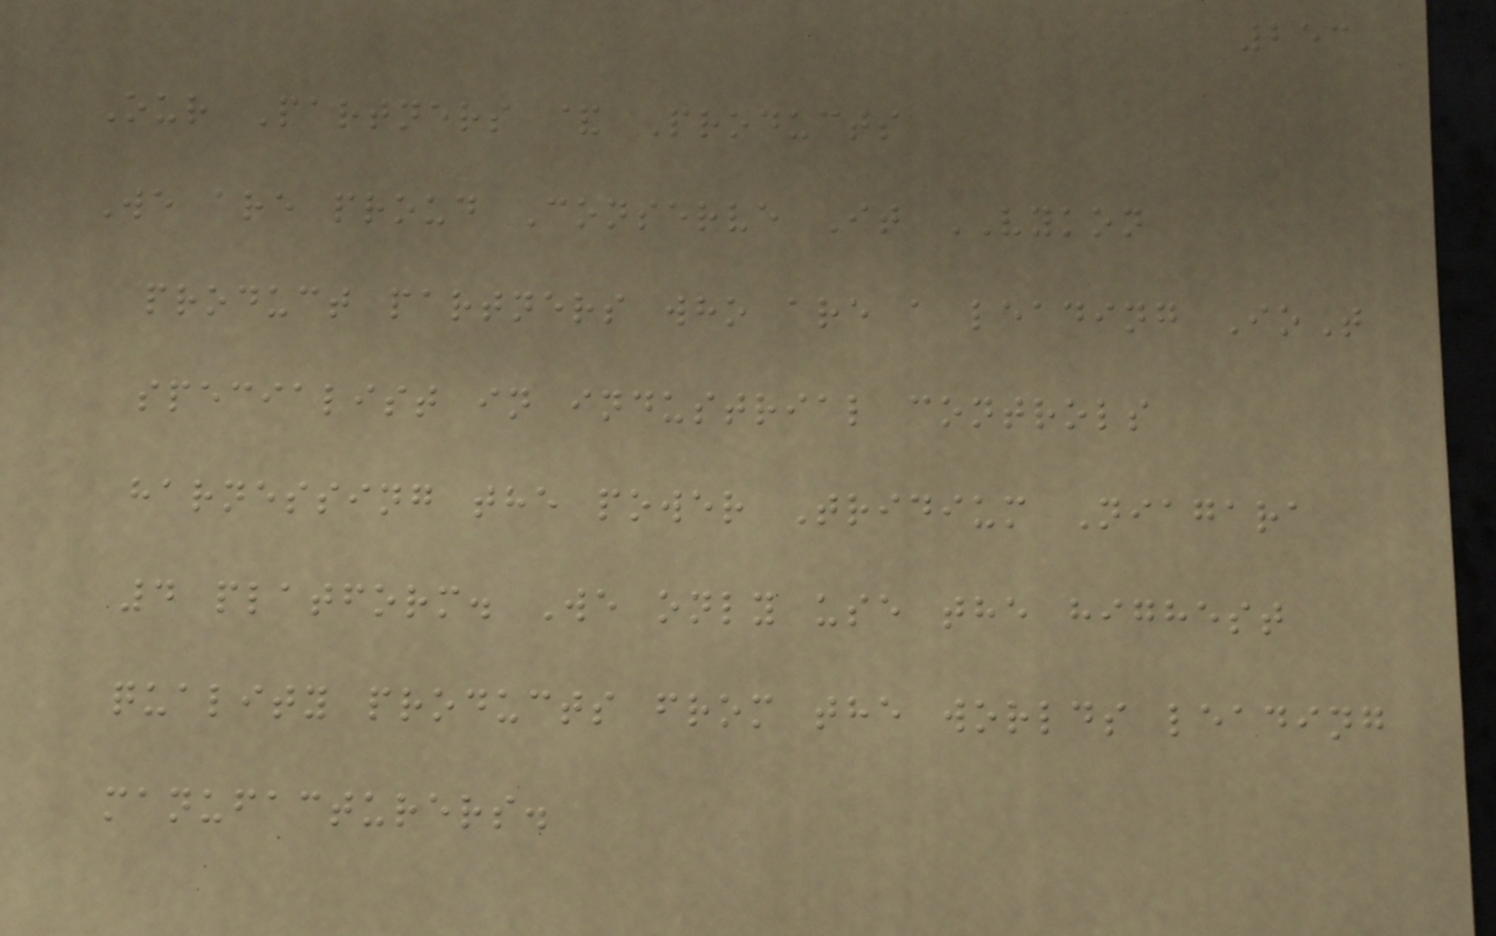253
Our Partners & Products
We are proud Conserve It VYKON
product partners who are a leading IoT
specialist in industrial controls
harnessing the power Tridium Niagara
4 platform. We only use the highest
quality products from the worlds leading
manufacturers.
